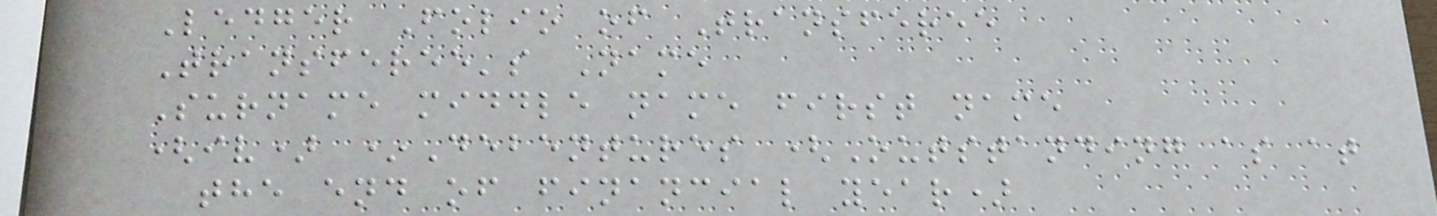Ledger Folio of Transferee
Transferee's Name
Surname middle name first name
(iv) *Debentures (Outstanding as at
the end of financial year)
